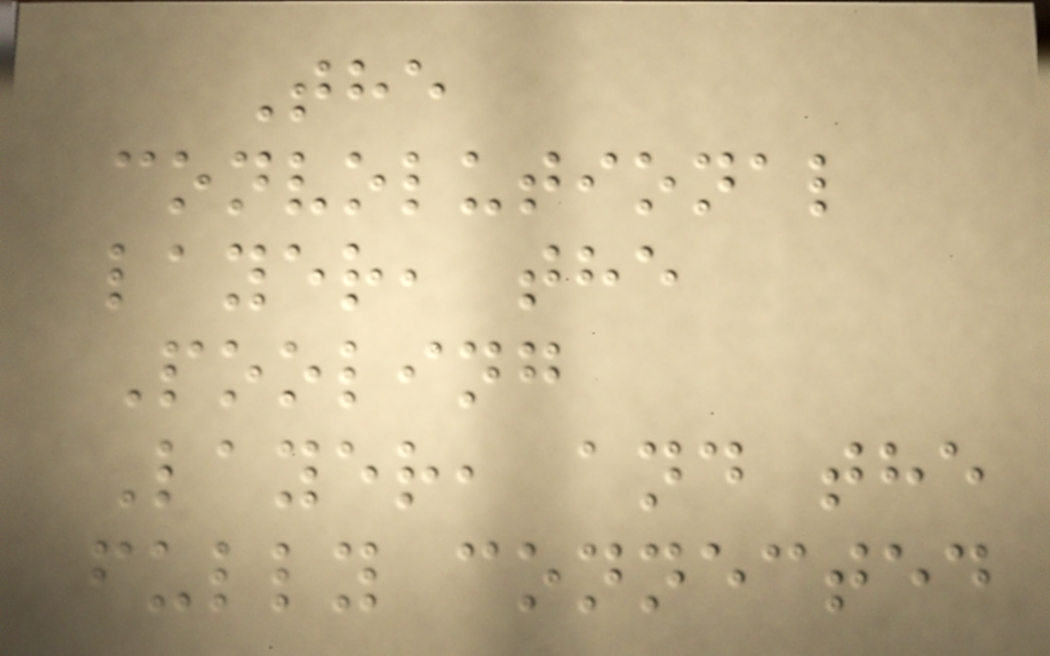The
convolutional
layer, the
Pooling
Layer, and the
fully connected
